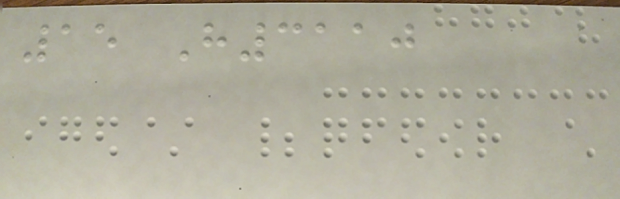15 H3110
